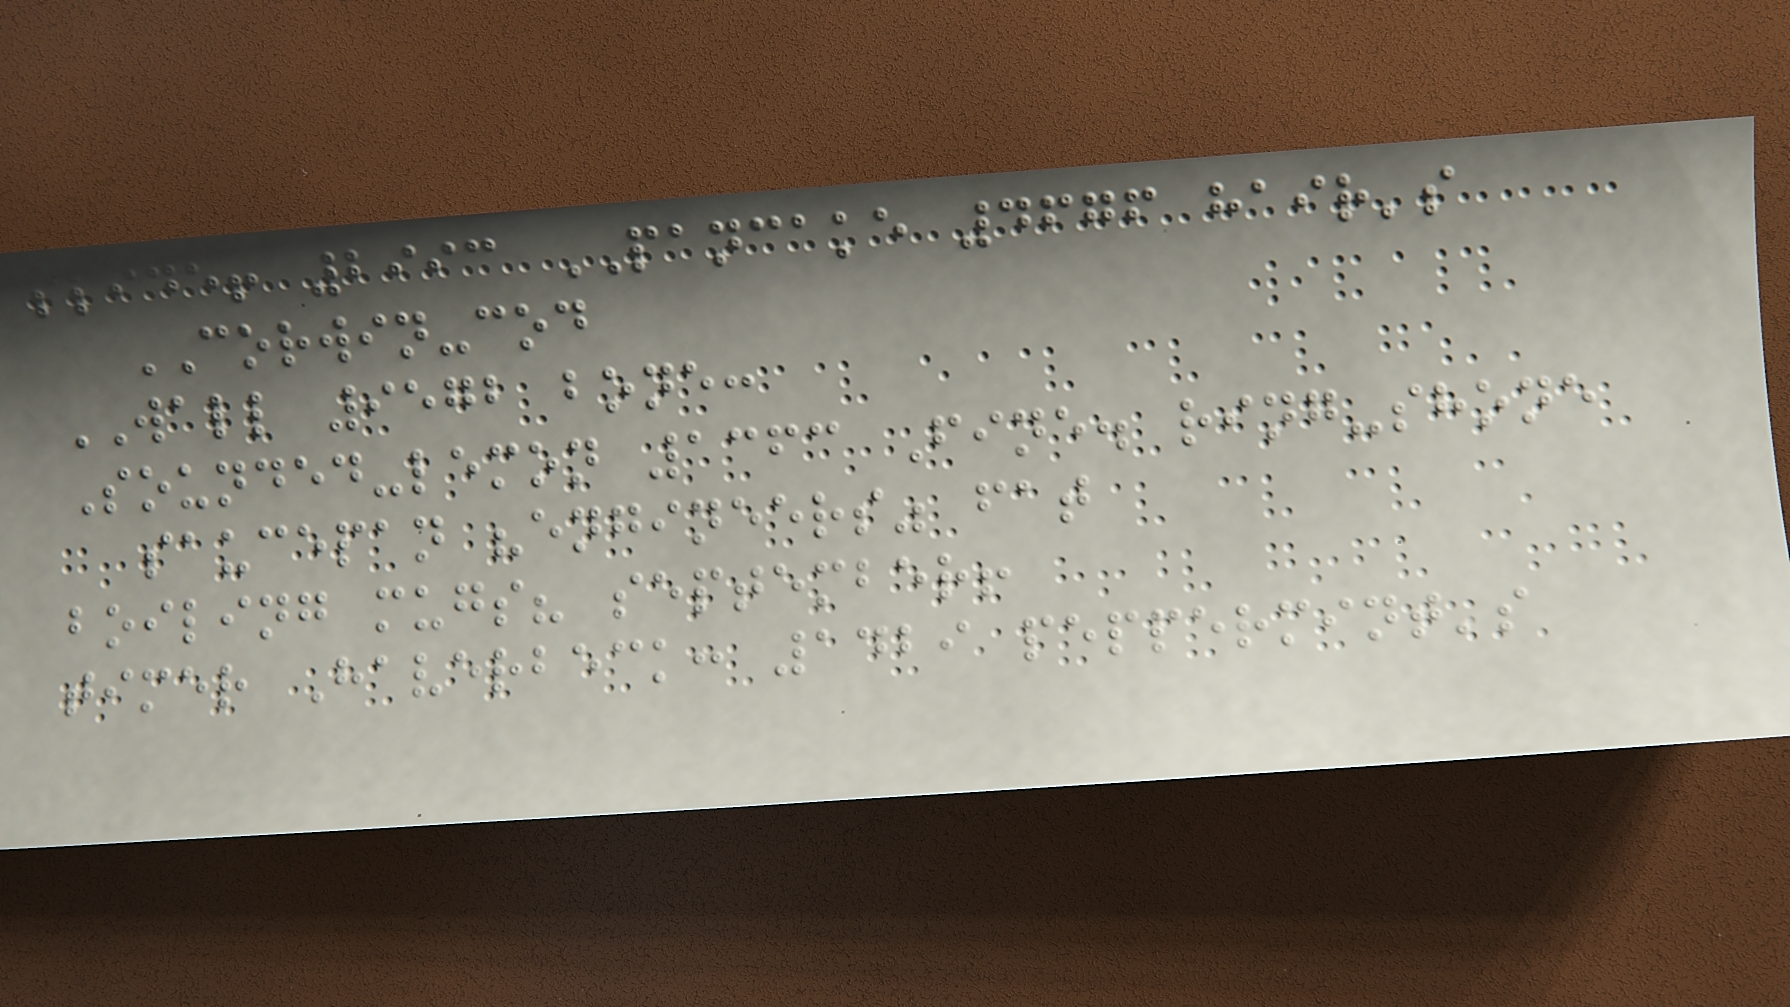slide! 2993 PANCAKE 4676 hair's
CORWIN-cod
WALL 9572 bone:
Sounded-lemon 1363 Fine. ring-shone
saucepan "engineers" fat
boiling mugs? september!
timer Haverbeck: 1429 peppermint's
